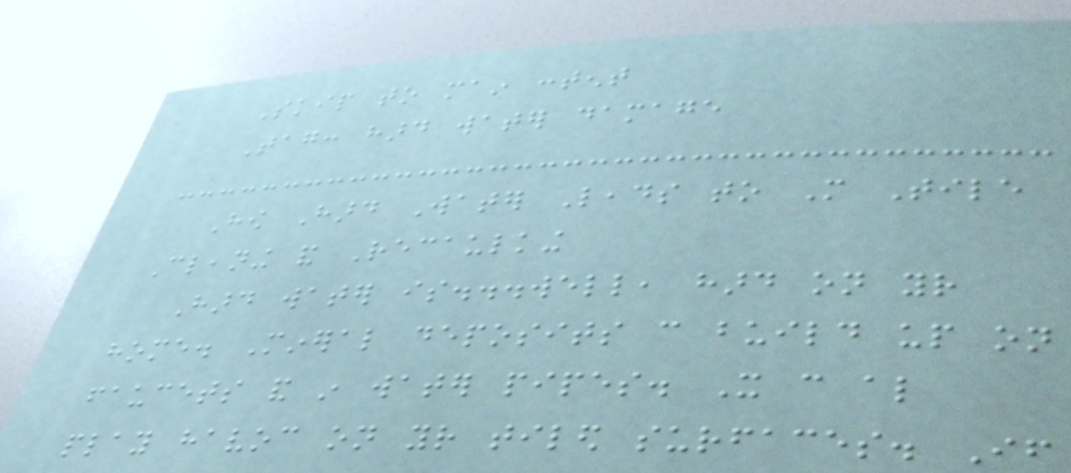Skip to main content
Tag: hard water damage
How Hard Water Leads to More Tile
Cleaning and Recaulking
Hard water is...well, hard on your
home. Mineral deposits can build up on
faucets and in water pipes. It can also
play havoc on your tiled surfaces. If
